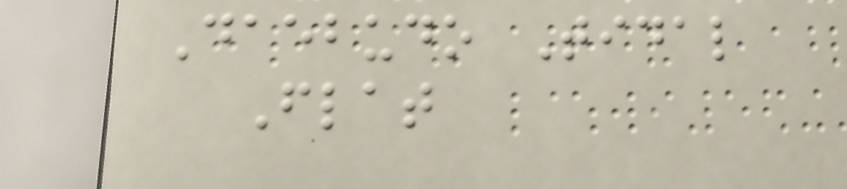Daebudo Tidal
Flat
